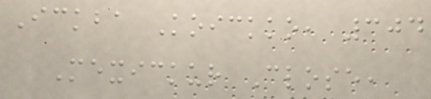Ickba Koickko, 304
Mexickur Close,
